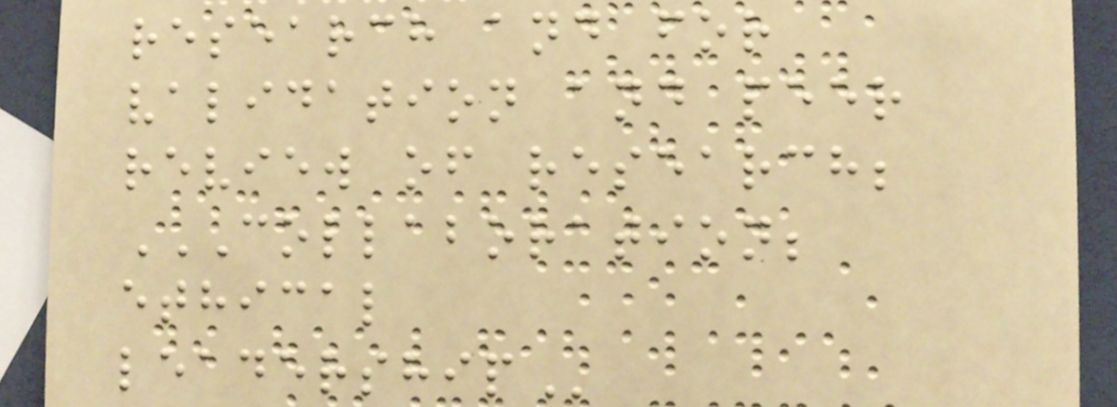research and for
validation and peer
review of research;
COLLABORATION;
ETHICAL
LEADERSHIP
